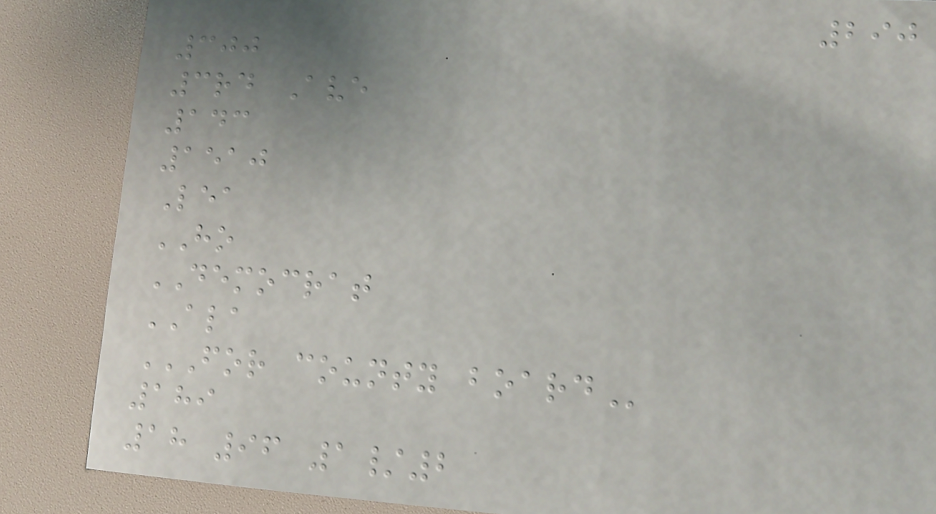290
300
3rd Ave
143
1510
Lea
HO
DEMOCRAT
ALA
FOR COUNTY BOARD
189
18 96 1/2
